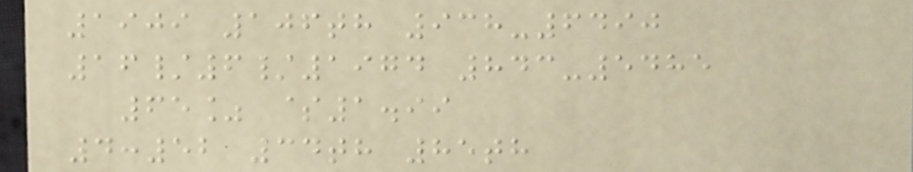1909 106th 938-6490
16/6/1974 843-5485
65% $1.99
4:52 34th 85th
